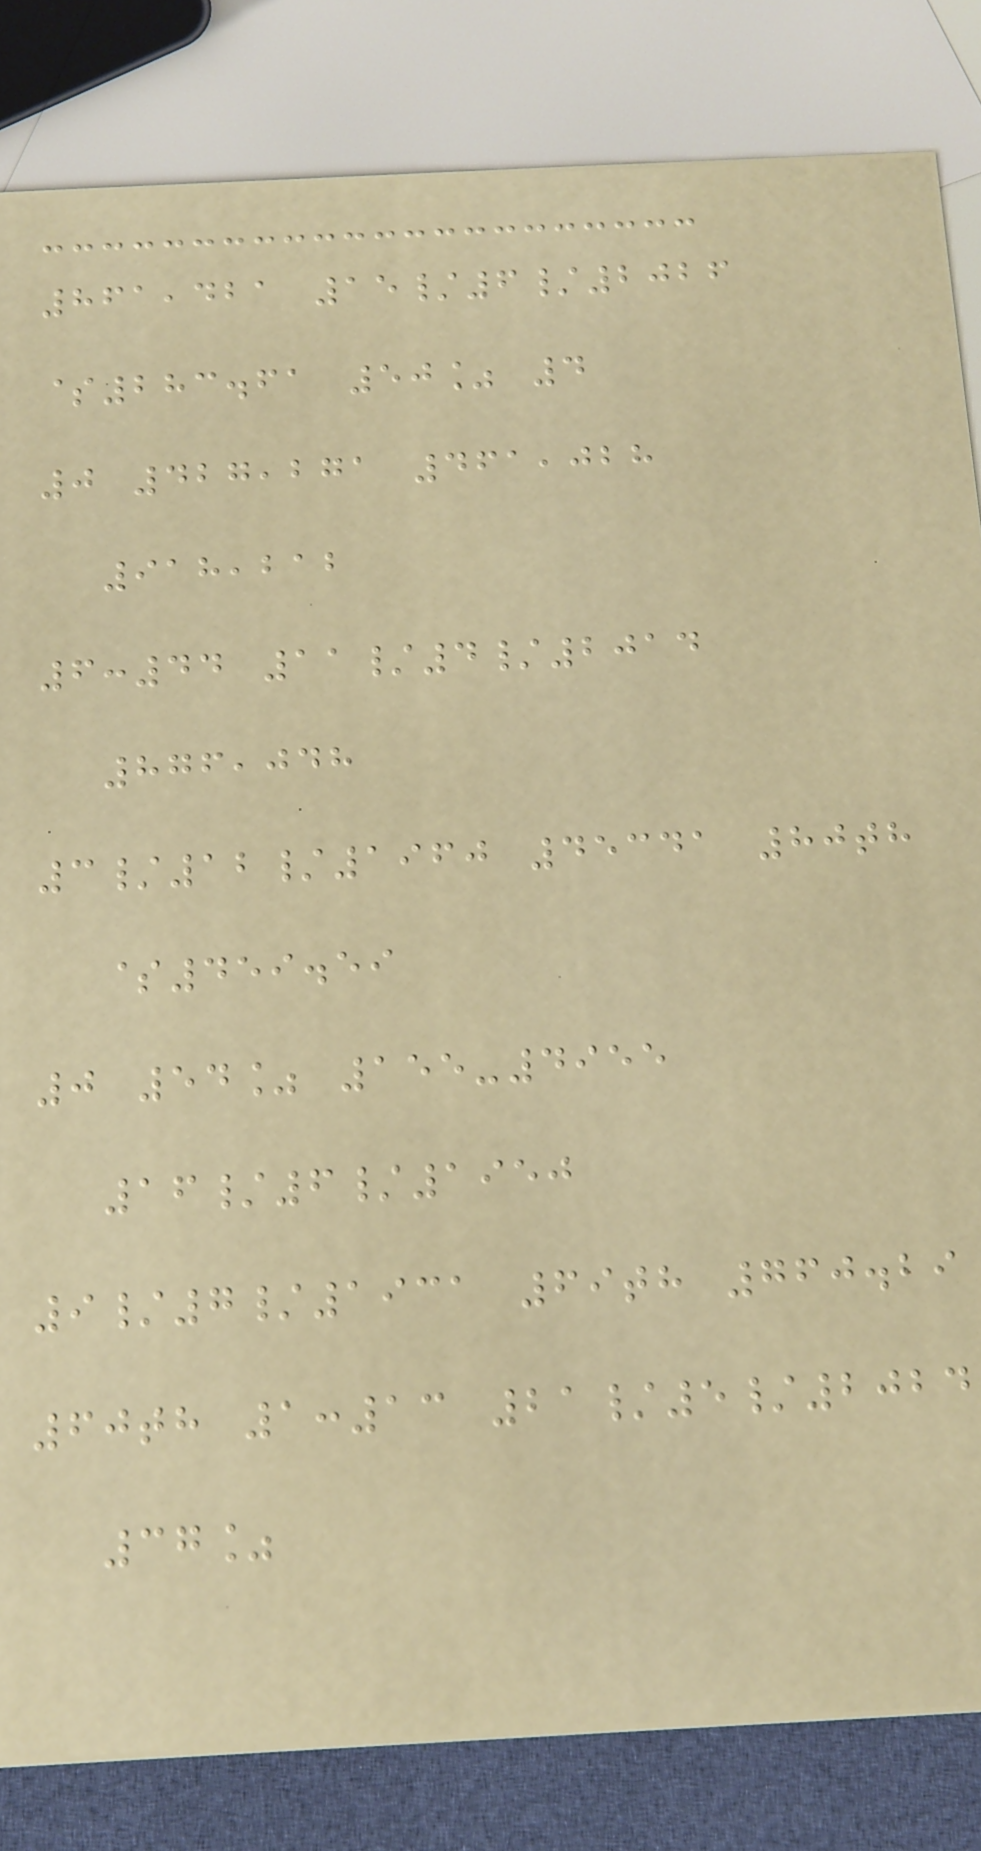861,421 15/6/2026
$283.61 50% 4
0 427,271 461,028
918,212
6:44 11/4/2014
876,048
3/12/1960 45341 80th
$459.59
0 54% 155-4955
16/6/1950
9/7/1931 69th 760.29
60th 1:13 21/5/2024
37%
